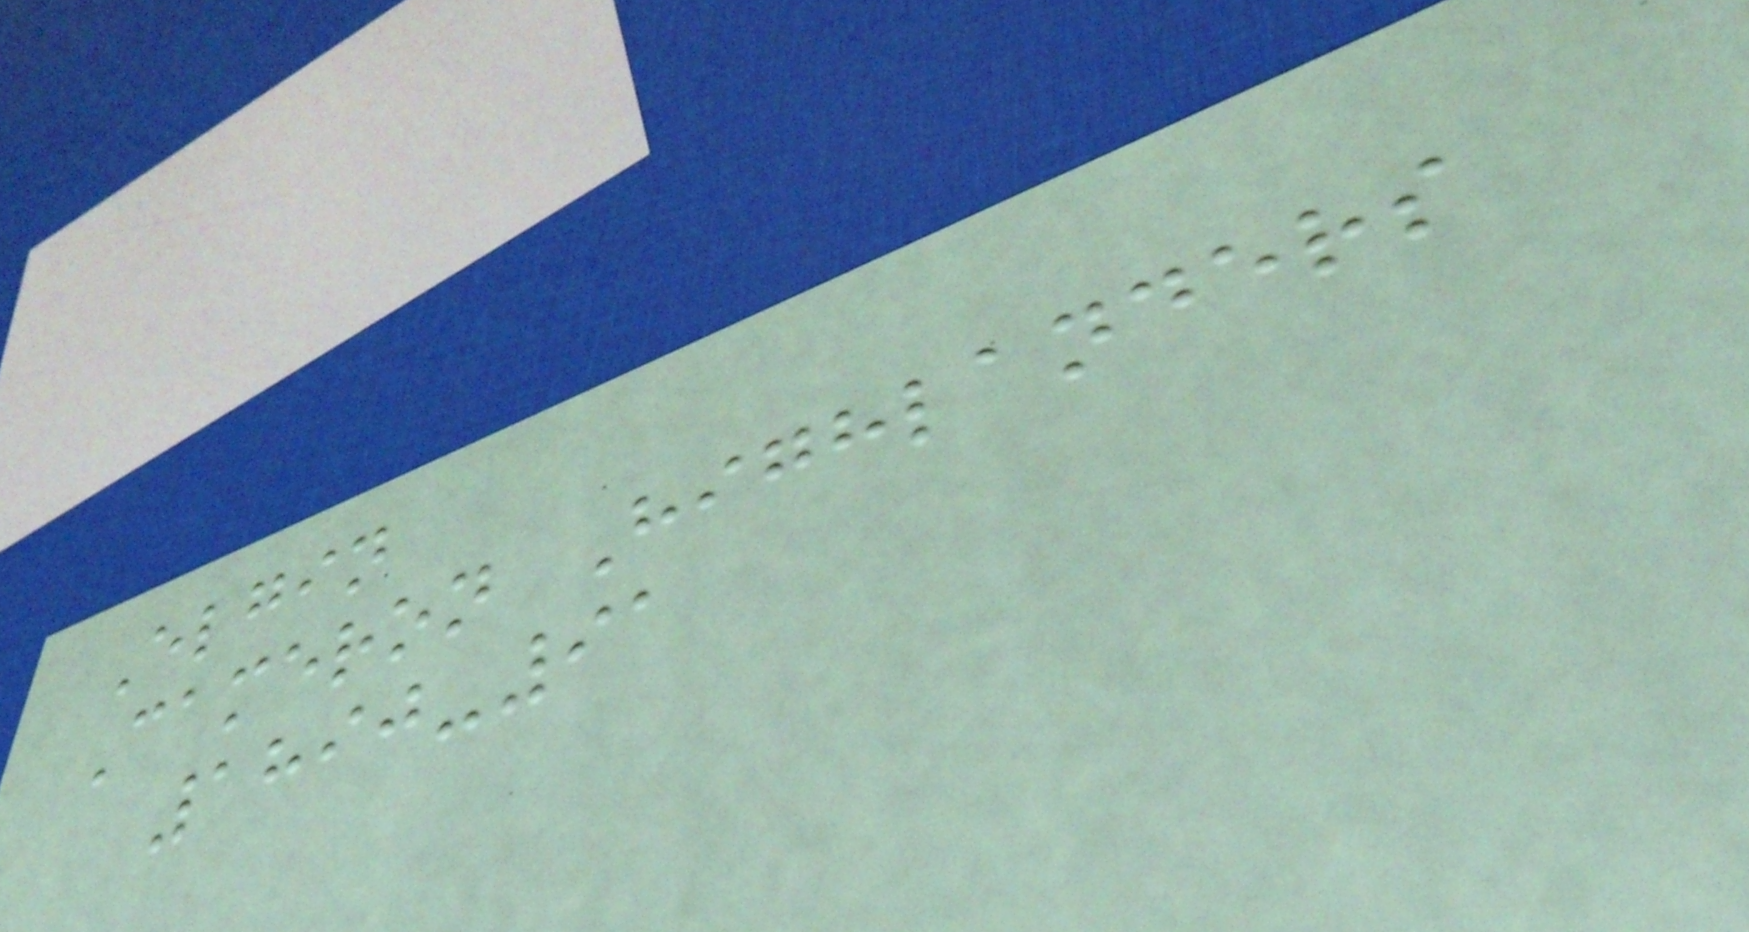Elgin
Cameron Highlanders
1890-91
